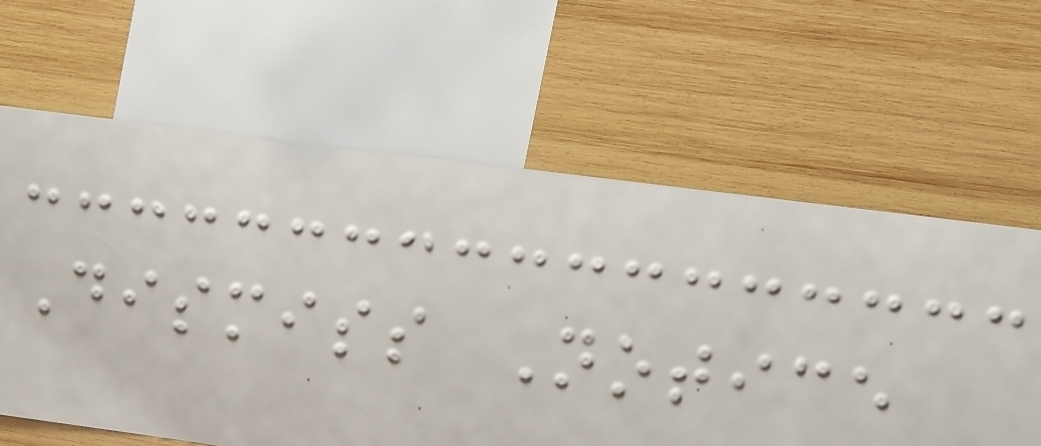Dismiss Notice
